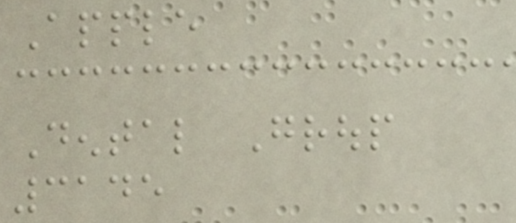Apple
Dental Group
3145
